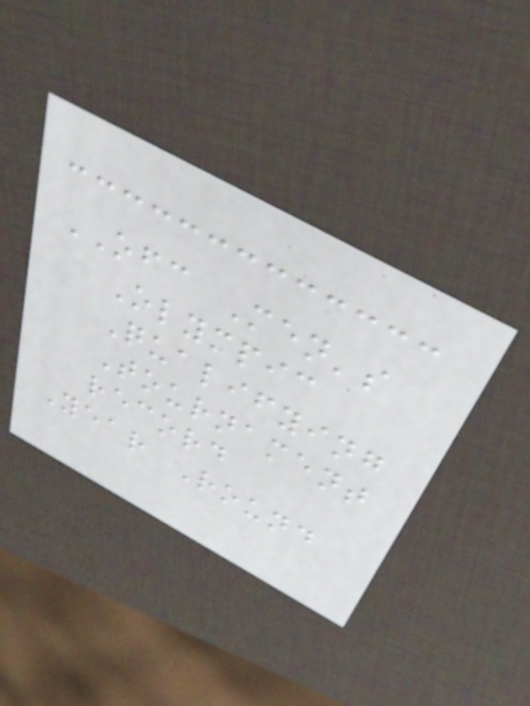OFC Men's
Olympic
Qualifying
Tournament
record
Year Round
